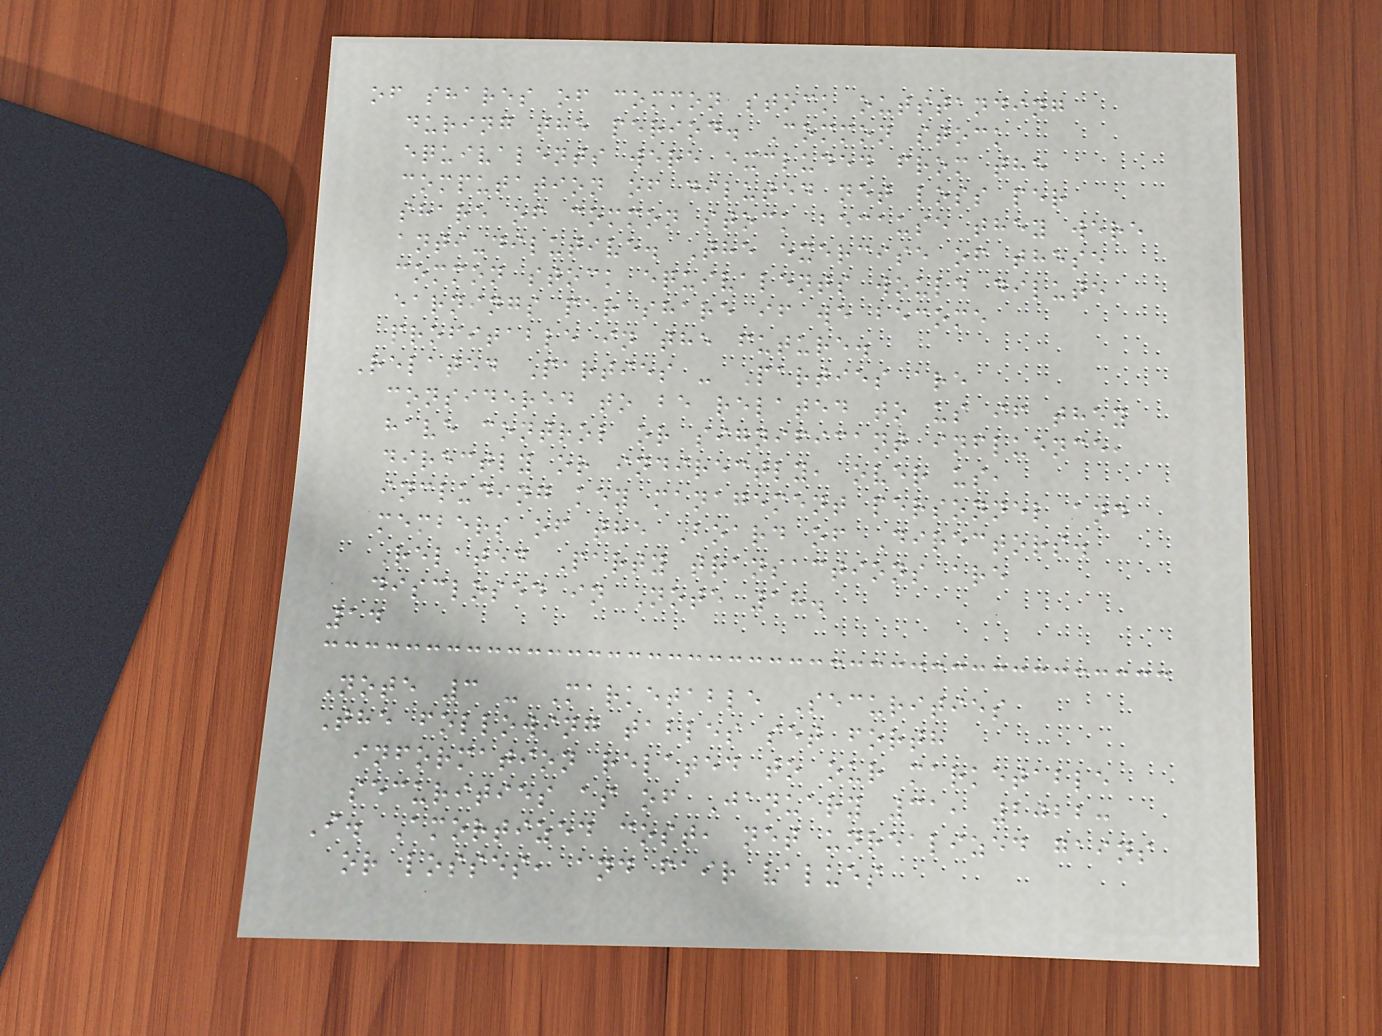of shares of common stock outstanding
during the period. Common stock
equivalents were excluded from the
computation of diluted net loss per
share of common stock because they were
anti-dilutive. The exercise of these
common stock equivalents would dilute
earnings per share if we become
profitable in the future.
Related Parties - Parties are
considered to be related to us if they
have control or significant influence,
directly or indirectly, over us,
including key management personnel and
members of the Board of Directors.
Related Party transactions are
disclosed in Note 18.
14
Note 3 - Marketable Securities
The following tables set forth
information related to our marketable
securities as of January 31, 2022:
I. Amortized cost, net unrealized gains
or losses, and fair values
